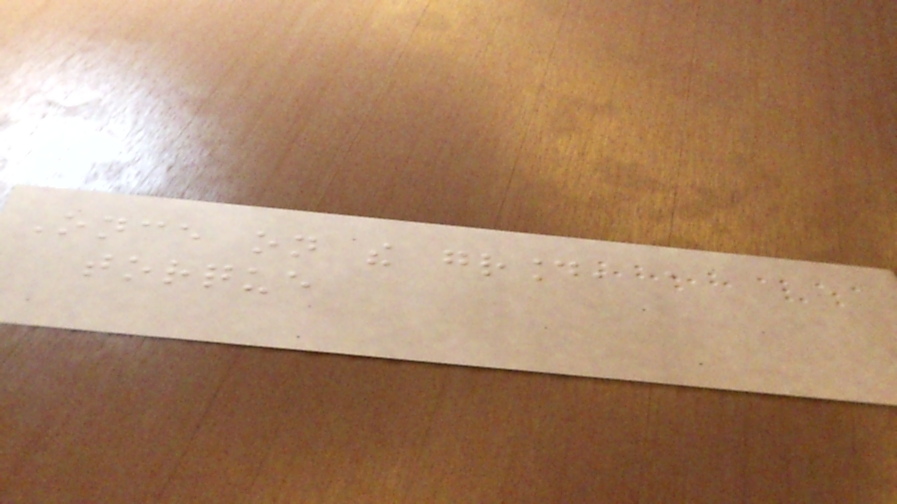Once on the ground, a
torque
